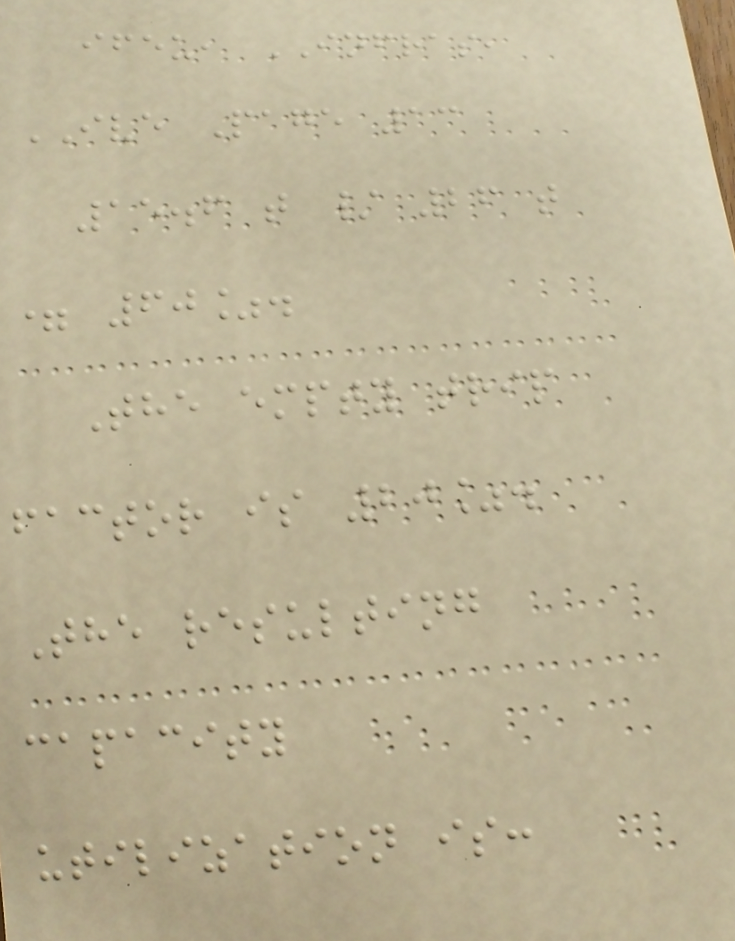ifeu, INFRAS,
IVE Page 13
15.6 t / 26 t
= 60%.
The empty trip
factor is 20%.
The resulting
capacity
utilization is:
